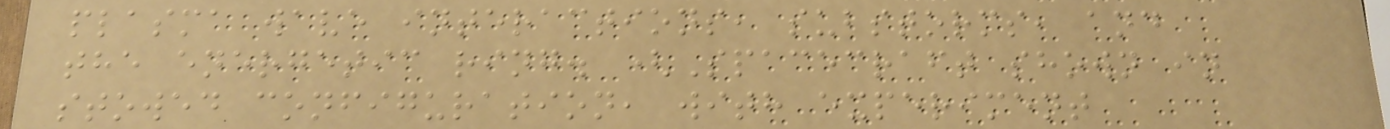plasma wave interactions, substorms, and
the energetic ring. (Spacecraft shown in
stowed configuration, with experiment
